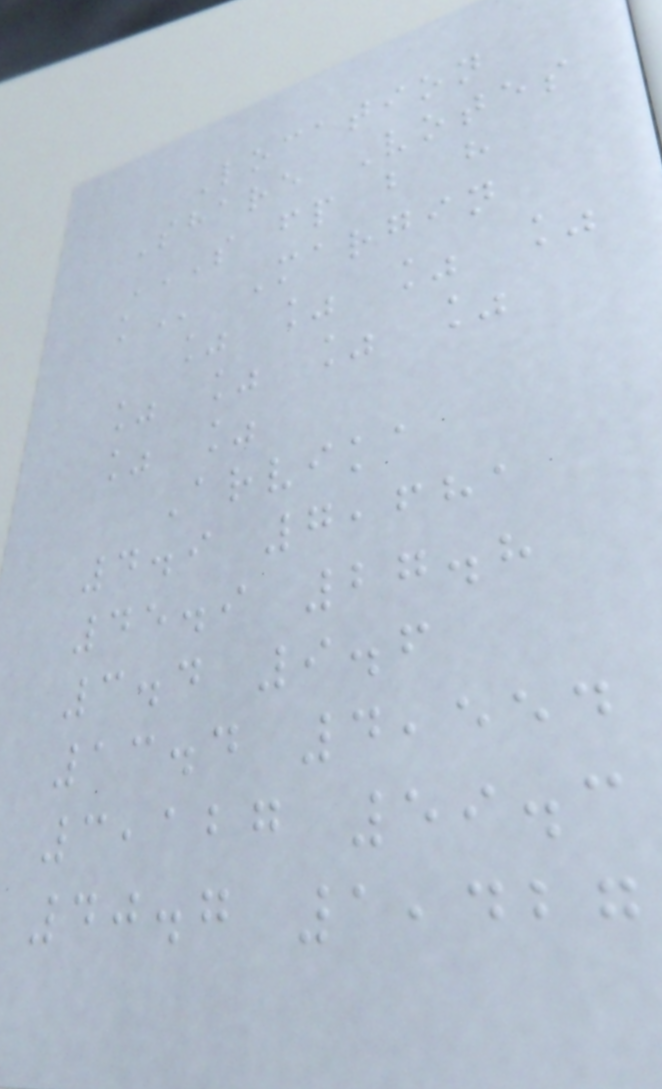Location
Share Votes
S FP B H
K Margin
% % % %
% % % %
% %
Arvika
4.9 7,681
45.9 27.8
3.4 9.6
13.4 4,554
3,127 59.3
40.7 1,427
